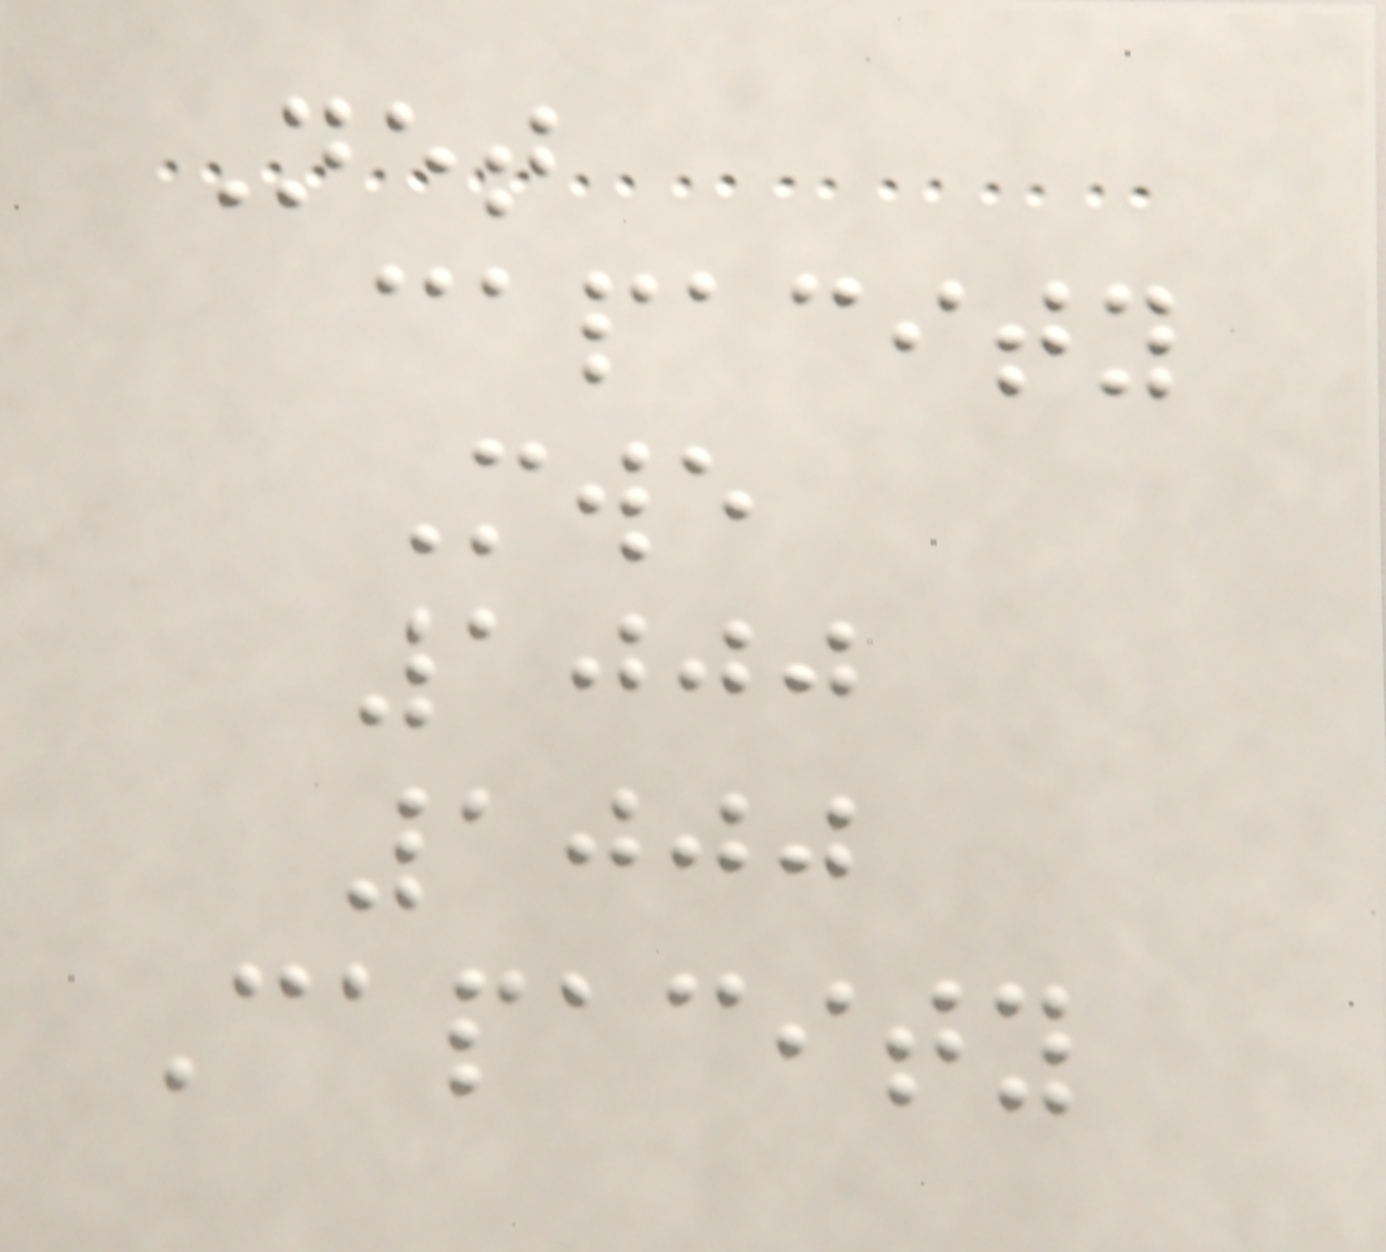Net
capacity
Mwe
1000
1000
Capacity
